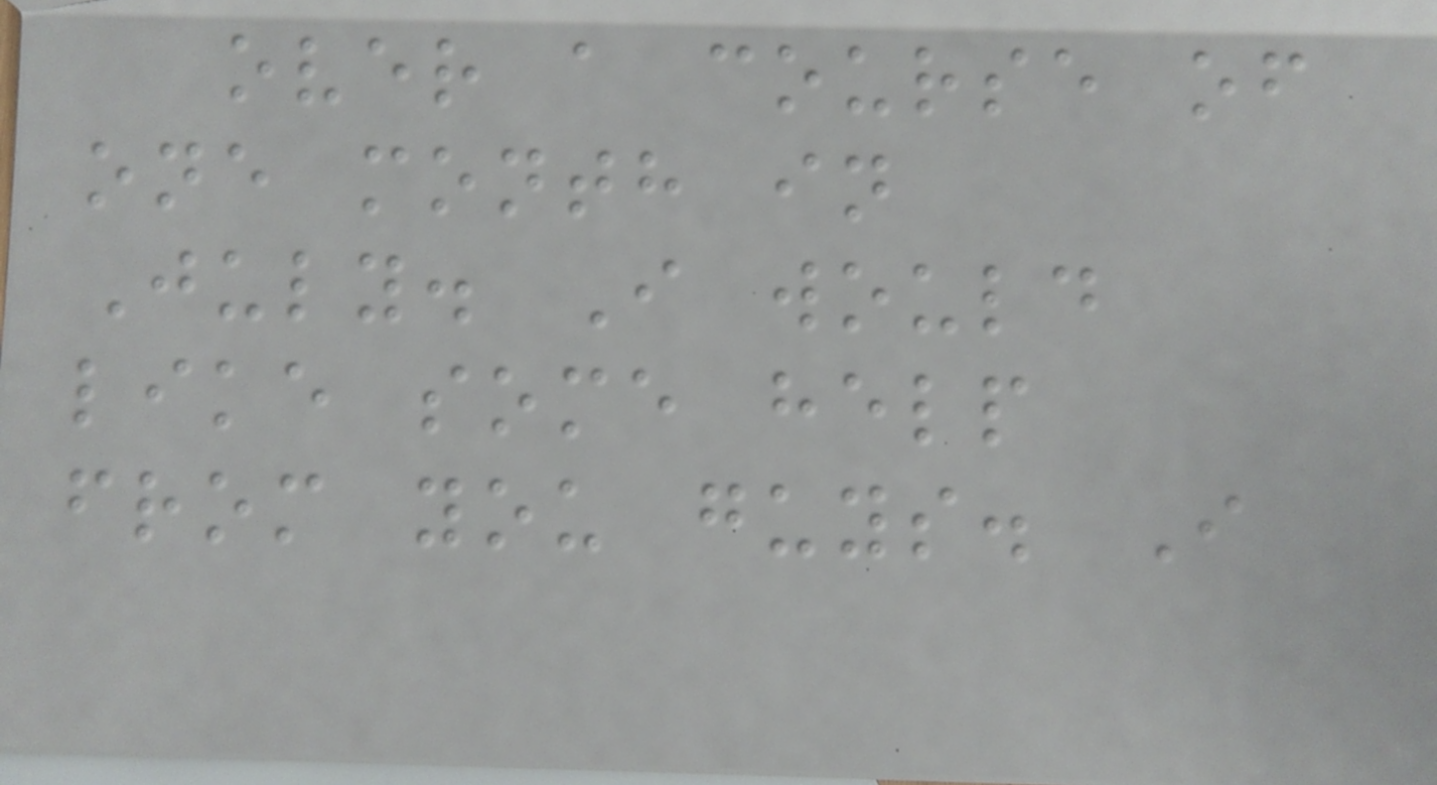over a course of
one month in
July. I would
like some help
from you guys. I
